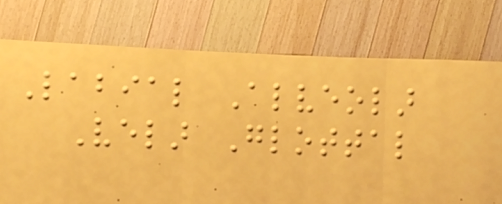Labial Alveolar
Velar Glottal
